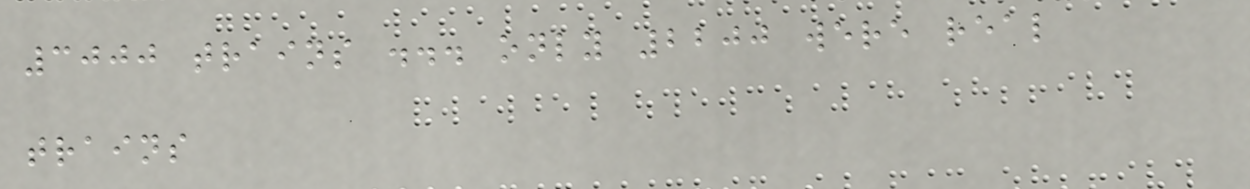3000 trains ... only 2200 were real
trains
